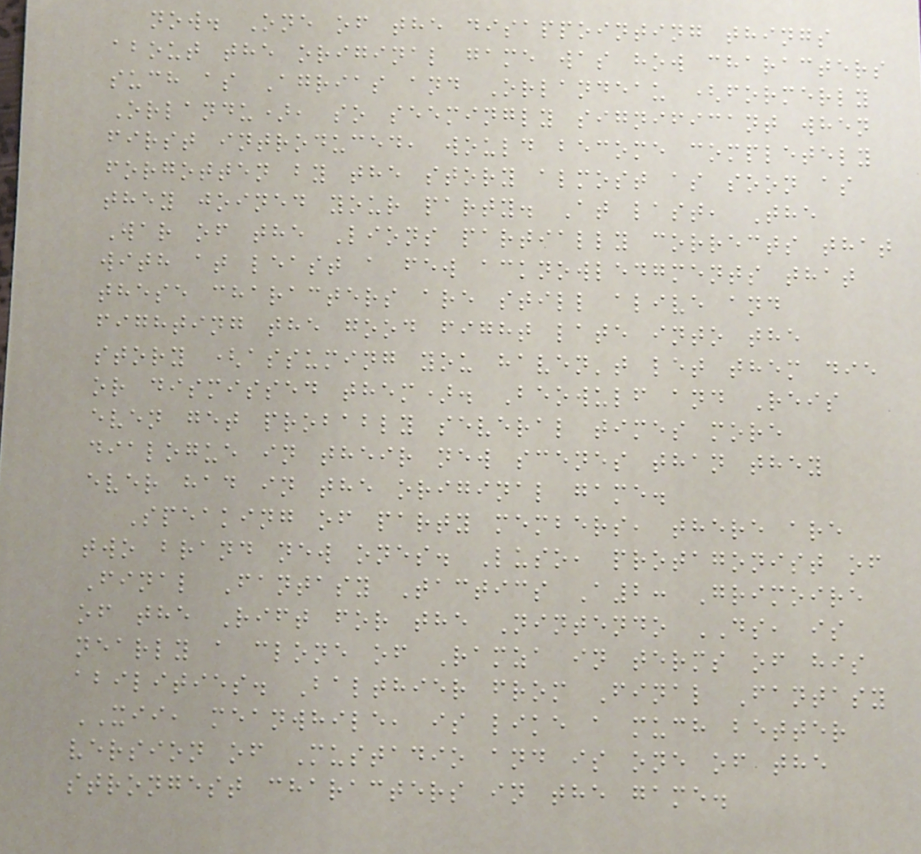now. One of the disappointing things
about the original game was how characters
such as Agrias and Orlandeau (formerly
Orlandu), so seemingly significant when
first introduced, would become completely
forgotten by the story almost as soon as
they joined your party. At last, The
War of the Lions partially corrects that
with at least a few acknowledgments that
these characters are still alive and
fighting the good fight late into the
story (assuming you haven't let them die
or dismissed them). Beowulf and Reis
even get probably several times more
dialogue in their new scenes than they
ever had in the original game.
Speaking of party members, there are
two brand new ones. Luso, protagonist of
Final Fantasy Tactics A2: Grimoire
of the Rift for the Nintendo DS, is
nearly a clone of Ramza in terms of his
abilities. Balthier from Final Fantasy
XII, meanwhile, is like a much better
version of Mustadio and is one of the
strongest characters in the game.
